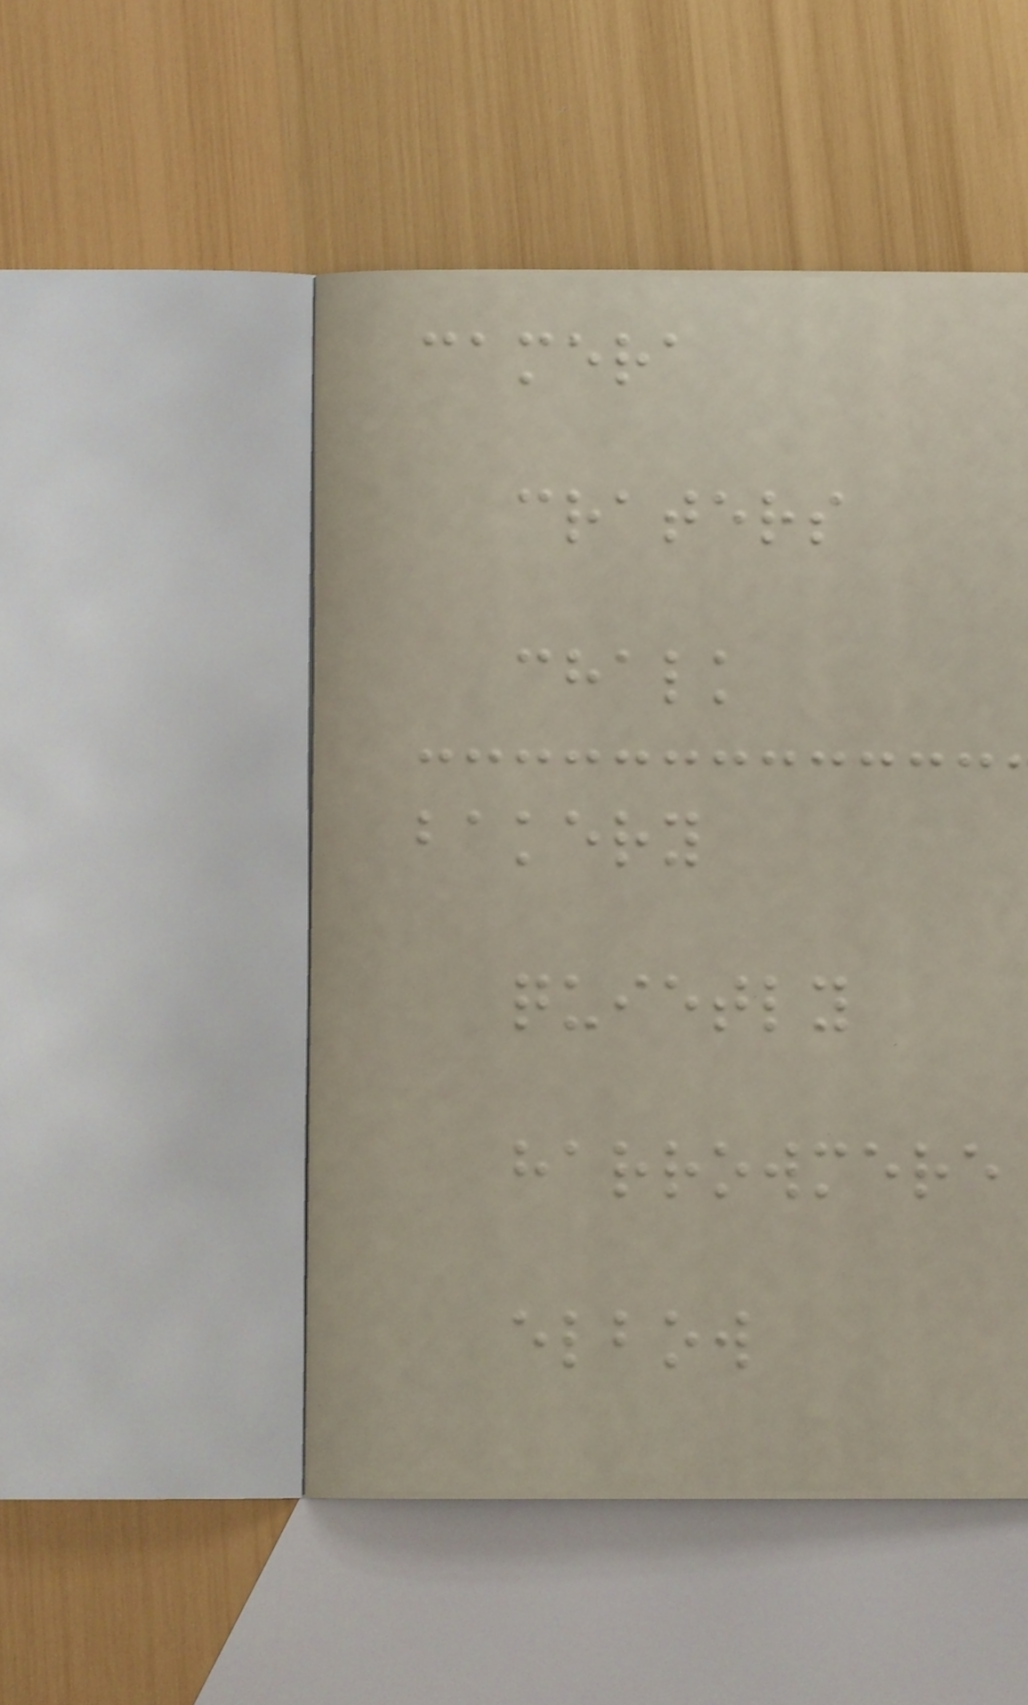camera
craters
chalk
bakery
quietly
harrowmere
elbow
